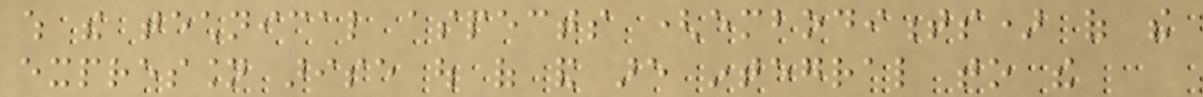which the technical aspects (embodiments) of the
expression arise out of and are integral to the
